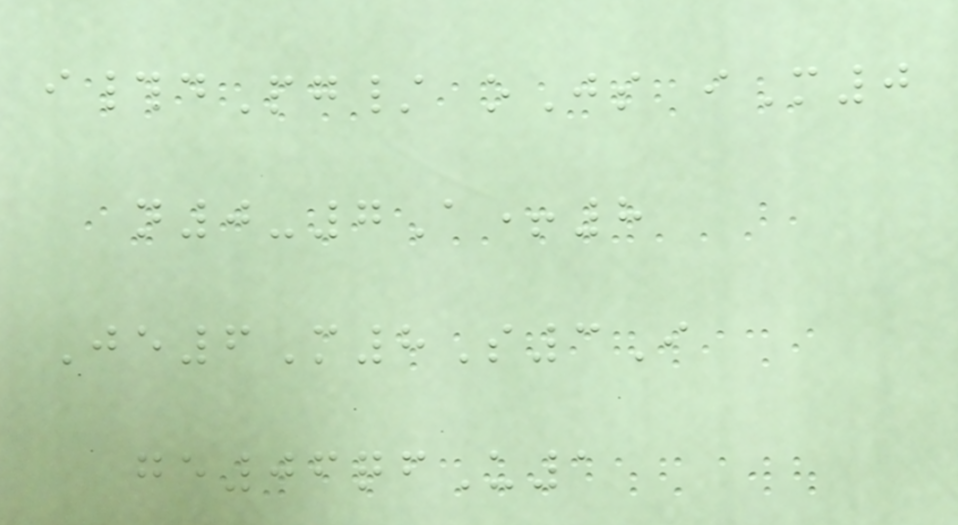i#dPg/ oJs iM0
n0-7A+8
Je6M8S3I
ge06qfU1
